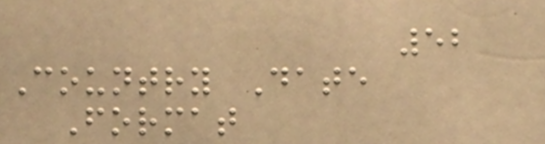52
Country Date
Format
